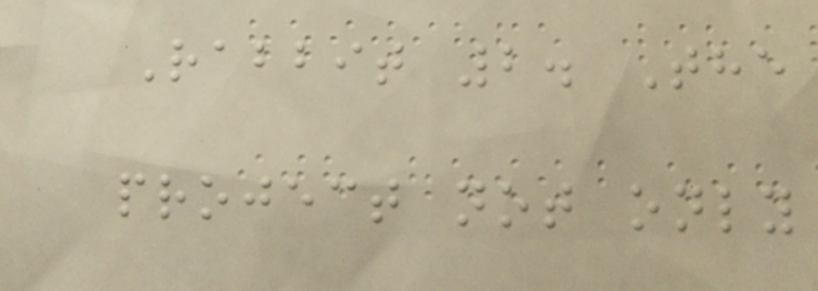Rabbit 2. The
project not only
